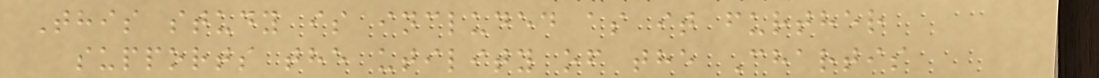This study is included as it further
supports the utility of the Chartis
